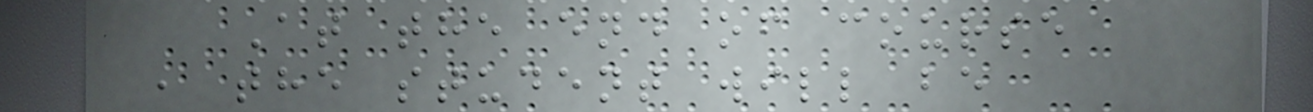At the end of course
, the student will be
